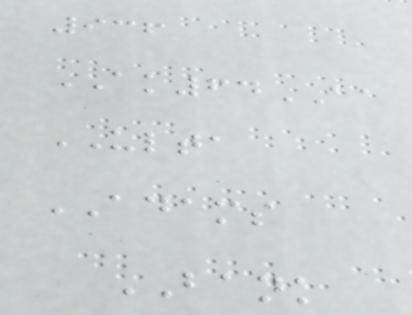936
AK64AA
ULTA
ADAMS
BANK
